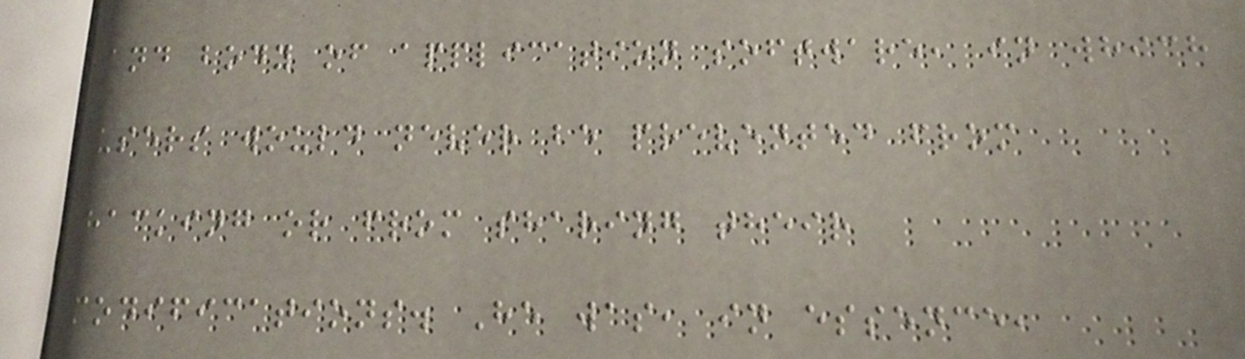and body of application software, in which
users would never be prevented from
hacking or from sharing their
modifications. He was, in essence,
